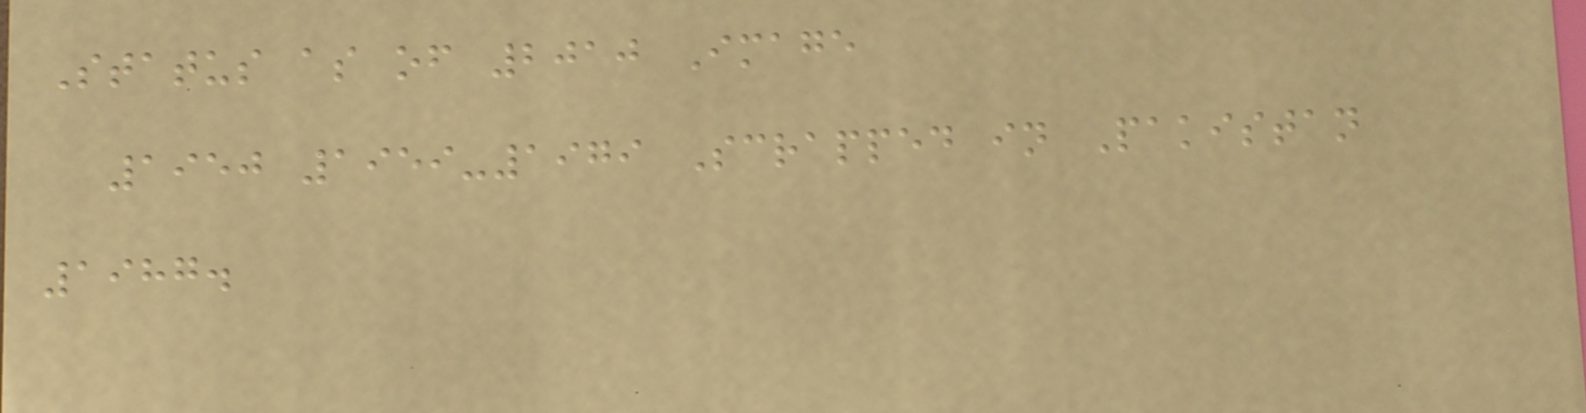Status as of 2010 Image
1950 1959-1979 Scrapped in Pakistan
1987.
